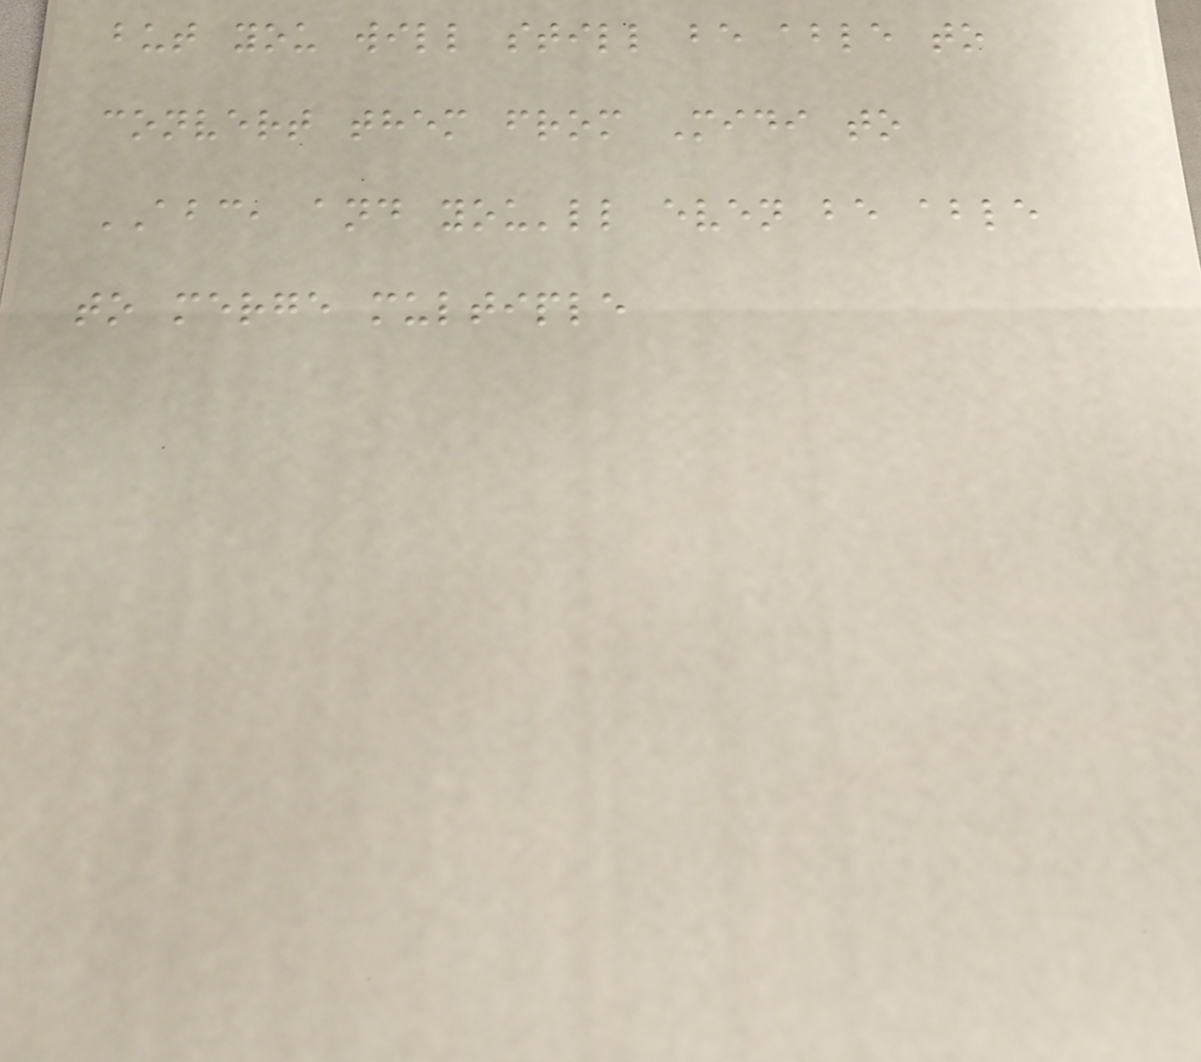but you will still be able to
convert them from Midi to
ABC, and you'll even be able
to merge multiple
